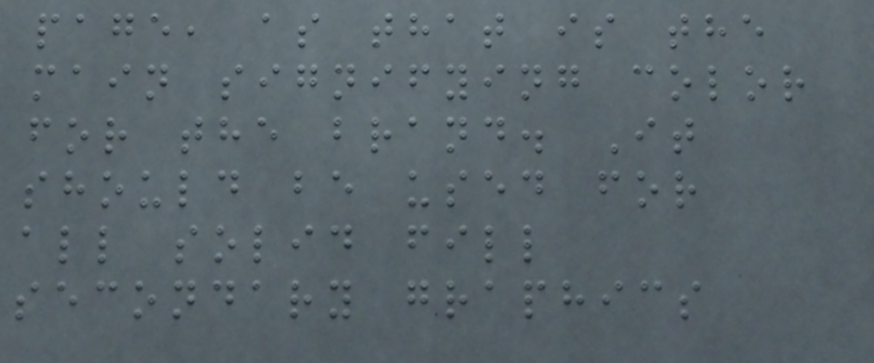page, as that is the
main signifying color
for the brand. It
should be used for
all solid fill
secondary graphics
